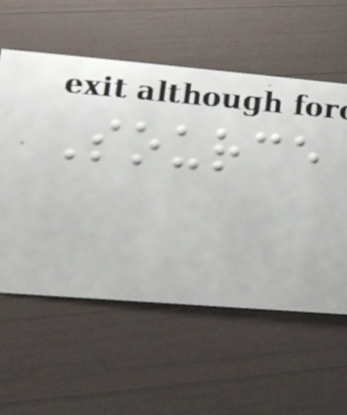Source
